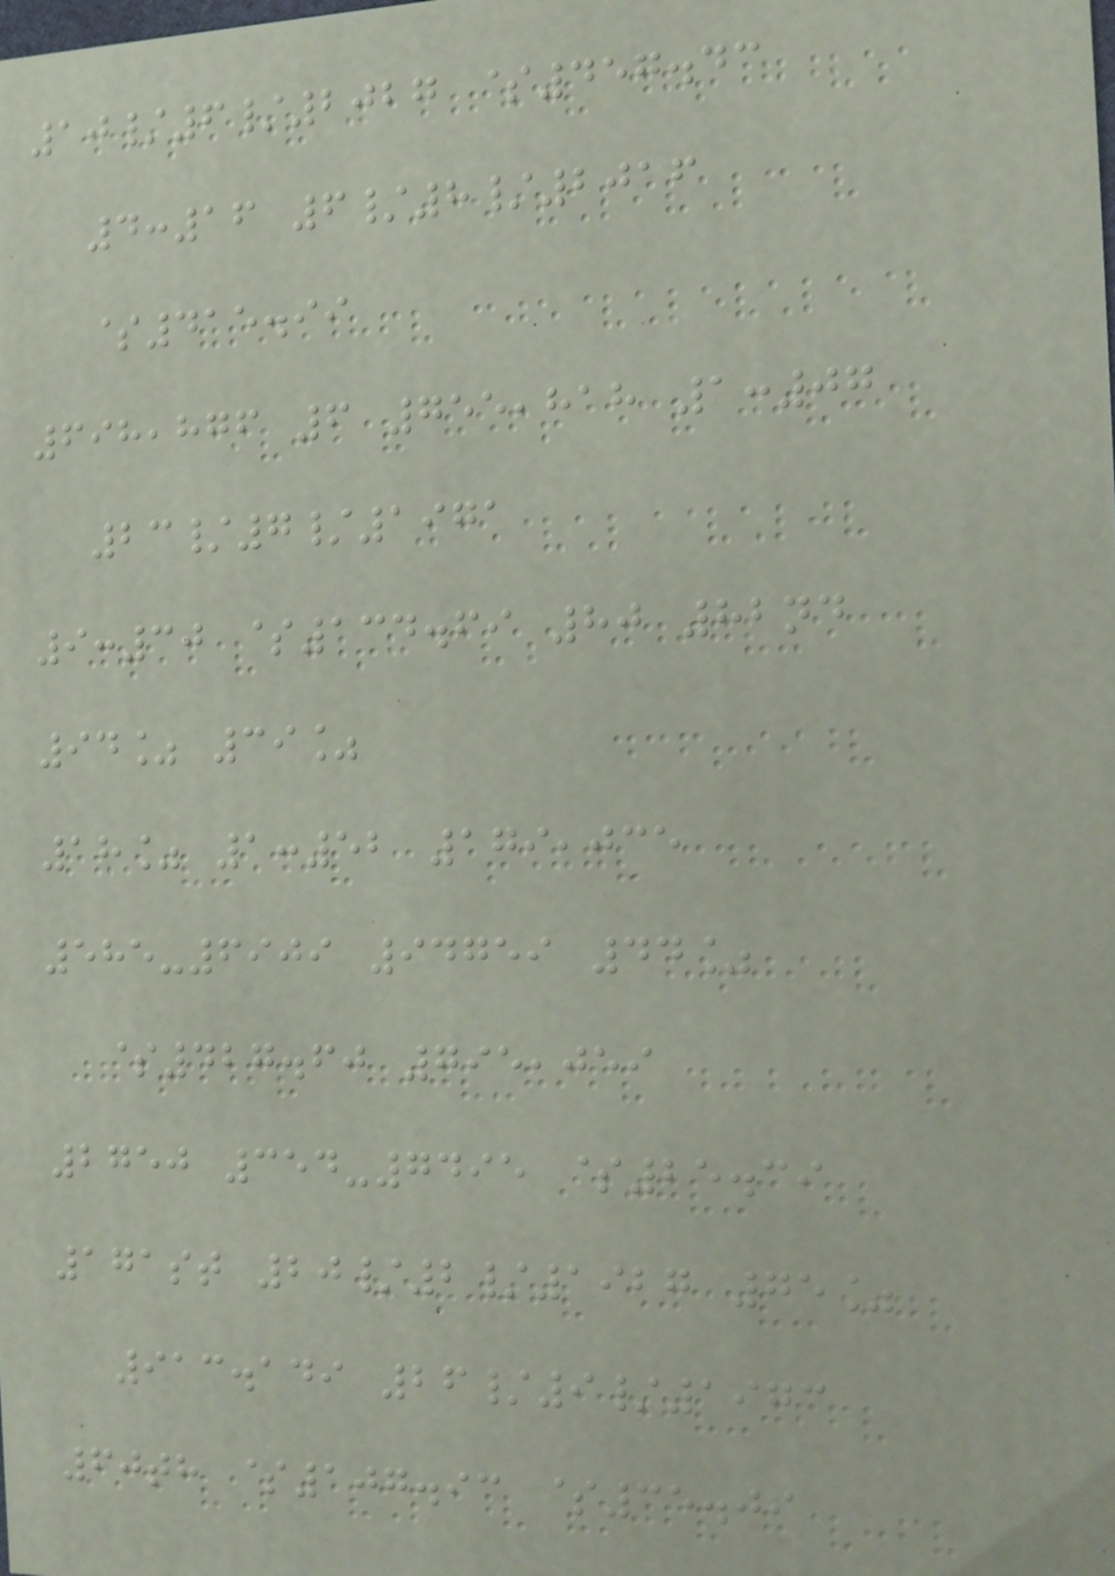10/6/2027 $457.43
4:16 6/8/2016
$415.99
698,876 6 755,818 1:07
23/7/1971
9:30 $134.69 80 82nd
94% 39%
18% 1:52 179,035
585-6909 94759 44%
$427.60 795,059
2750 354-7495 $25.39
171st 20/2/1927 75%
913.149 26/9/1973
60th $107.93 $35.09
